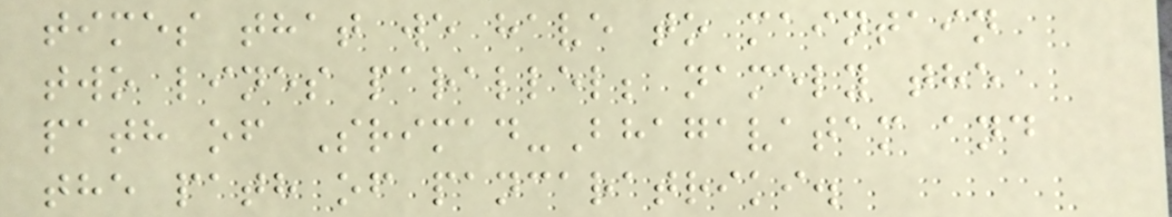times that we have to maintain
two lines parallel; namely the
path of Srimad-Bhagavatam and
the path of pancaratriki.
